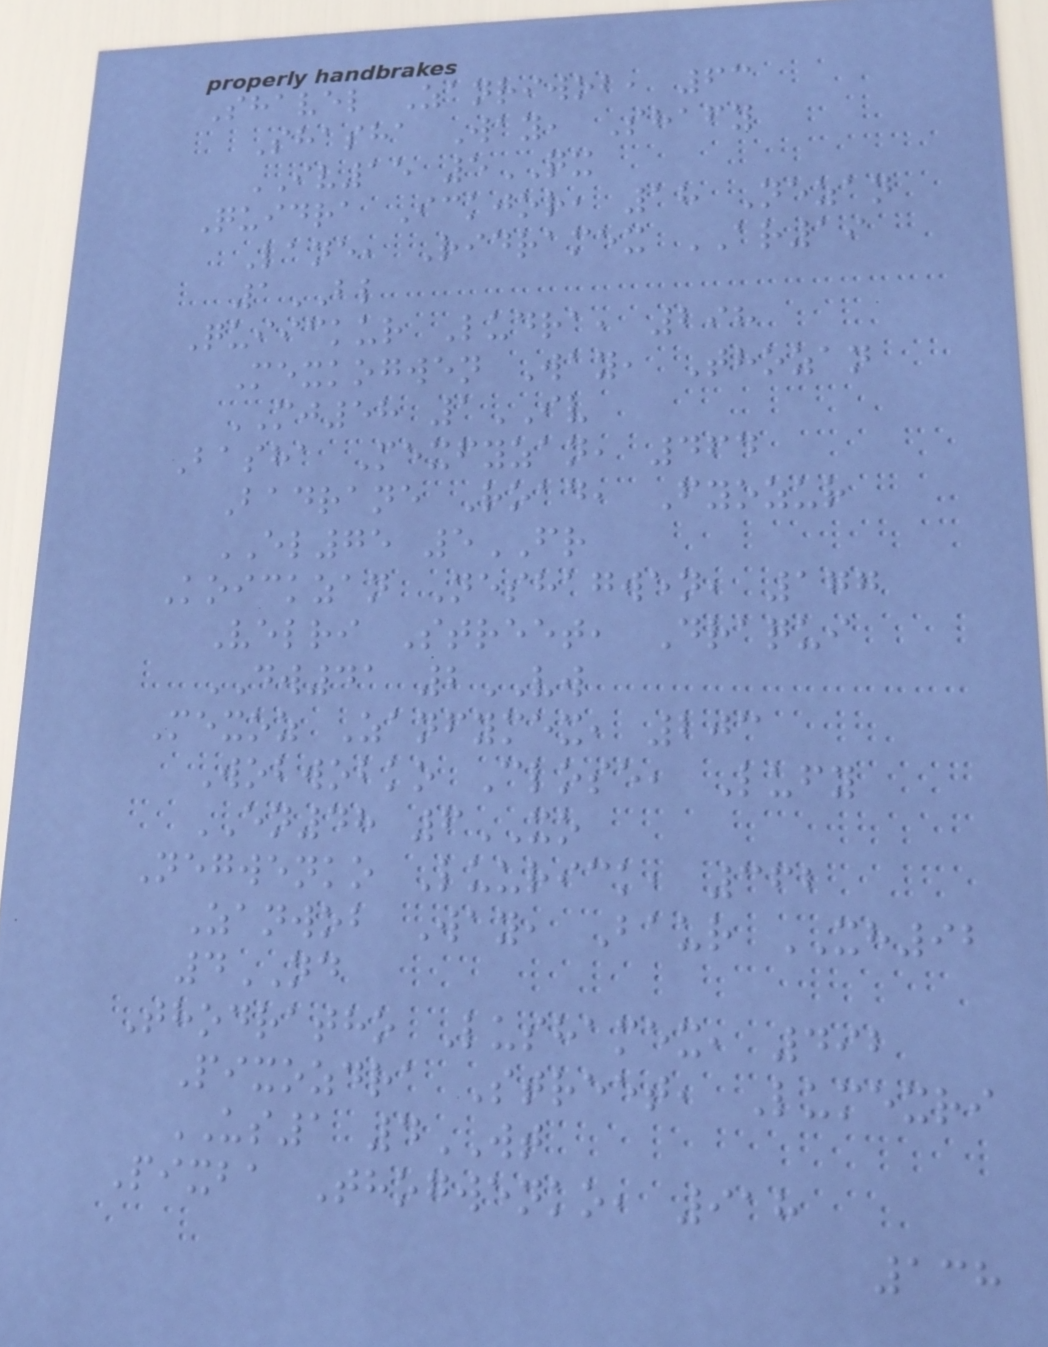Shavel Zanriwob, 63
Shasha Way, Shafy
IV15 5QX
Quidra Ickjor, 18 Nezan
Lane, Ridramex AR19
1BL
Quiickur Ludra, 298
Mexkogwen Way, Thozan
MJ58 1IV
Basha Mexfyzan, 464
Badrane Road, Fyozur
EL75 5FR
Koickzan Neshagwen, 177
Velri Street, Draqui
DW41 2VW
Mexoz Zanfymex, 203
Wobwobko Close, Lufy
EN48 6XO
Negwenko Luurick, 362
Zanwob Way, Baur XH92
4ND
Thodratho Lushamex, 492
Pixozdra Street, Lumexri
US1 4WT
Pixba Thogwenko, 918
138
